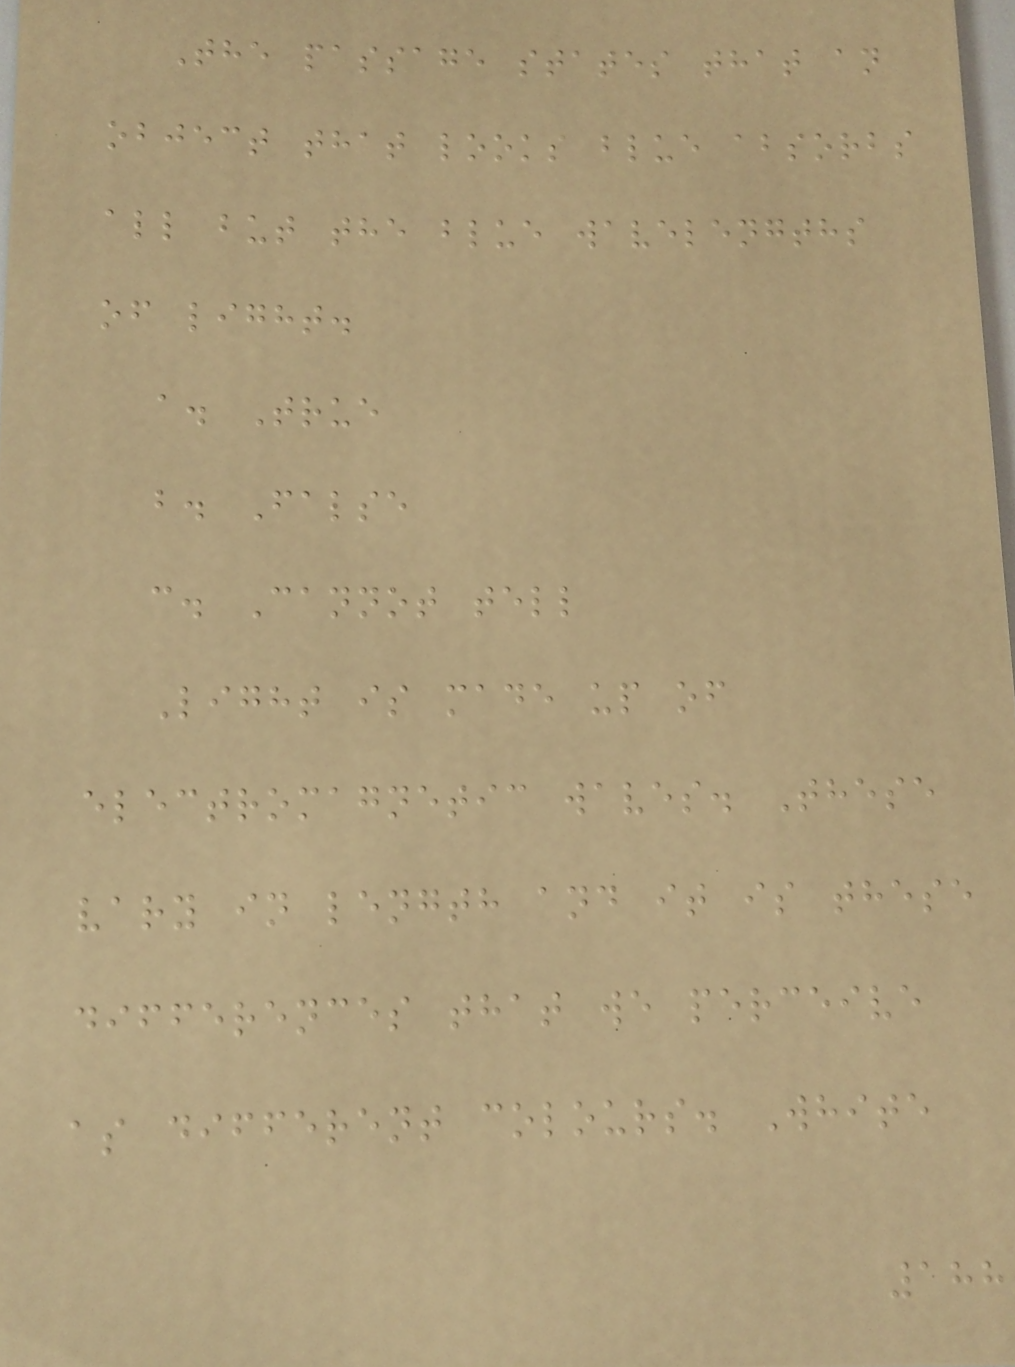The passage states that an
object that looks blue absorbs
all but the blue wavelengths
of light.
a. True
b. False
c. Cannot tell
Light is made up of
electromagnetic waves. These
vary in length and it is these
differences that we perceive
as different colours. White
188
